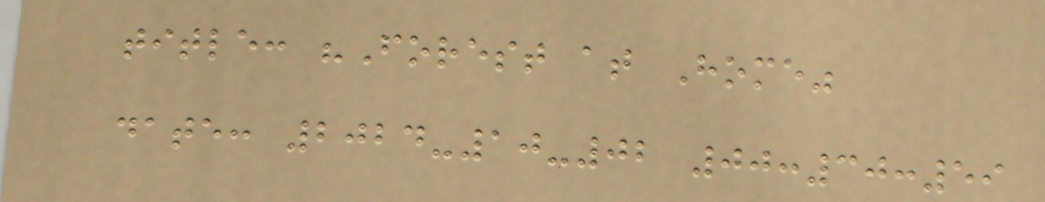title: "Forest at Home"
date: 2024-10-02 00:30:59
